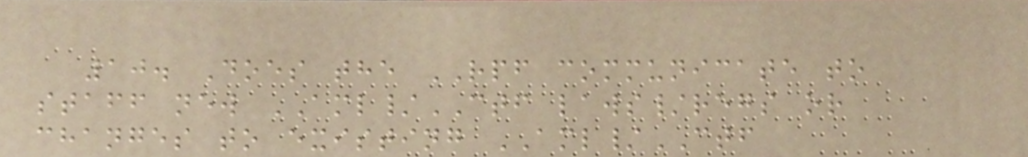10. Does the RPF communicate to
staff new AML/CTF laws/regs or
changes to existing AML/CTF
